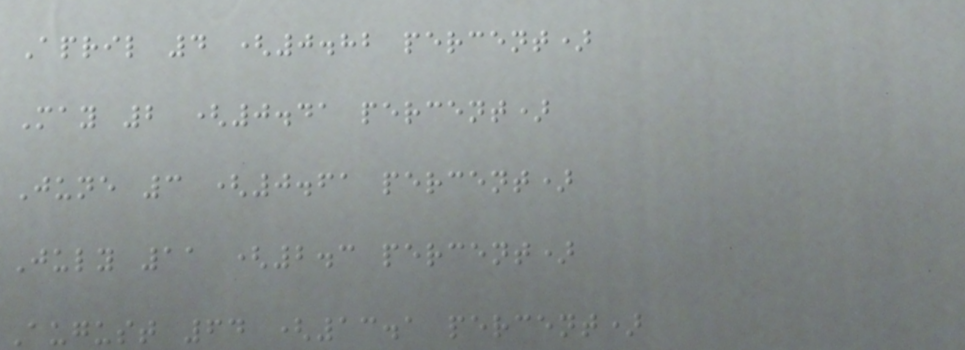April 4 (0.82 percent)
May 2 (0.41 percent)
June 3 (0.61 percent)
July 11 (2.3 percent)
August 64 (13.1 percent)
